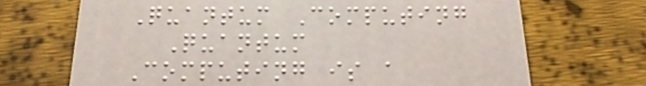Quantum Computing
Quantum
Computing is a
